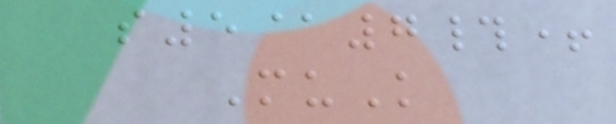s5@7#+
MuK
